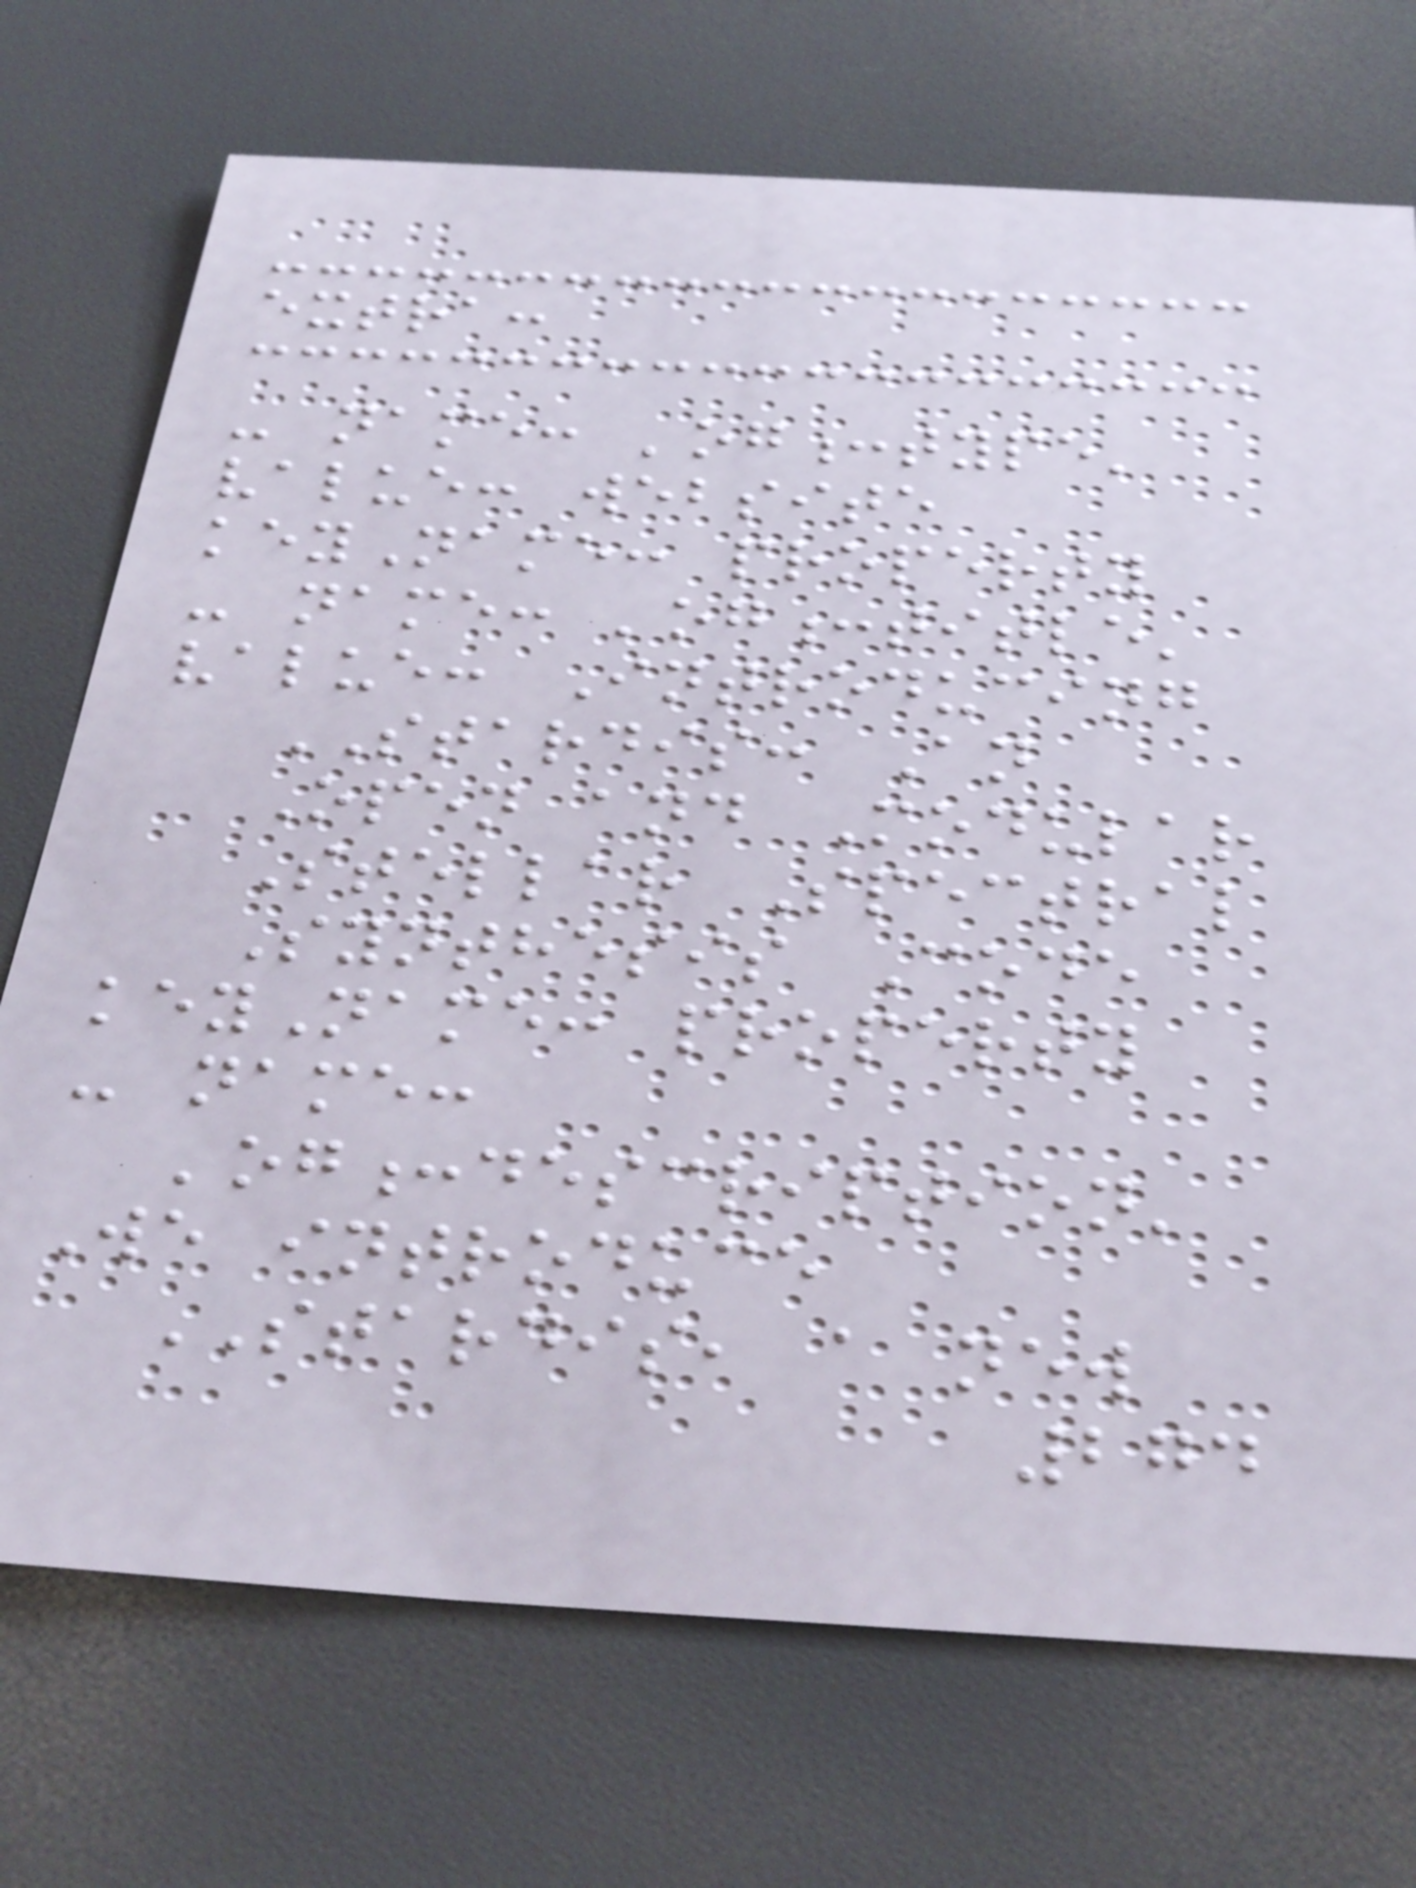extra:
- name: 'og:type'
value: website
keyName: property
- name: 'og:title'
value: Introducing
STARDIS: An
Open and Modular
Stellar Spectral
Synthesis Code
keyName: property
- name:
'og:description'
We introduce
STARDIS, a new
274
